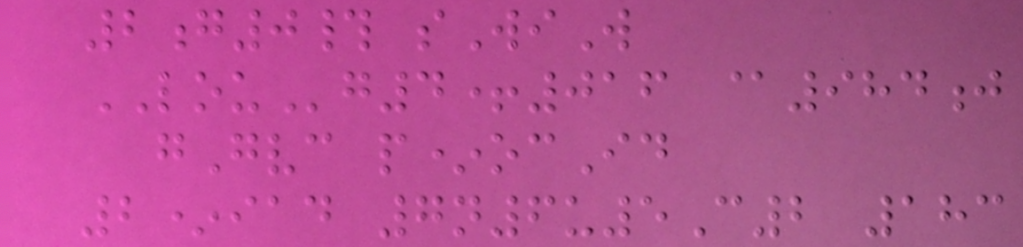2g0# sWiW
LOUg4+016 @984j
gGvc p*ocId
2*iad 7n6u5C2 183
